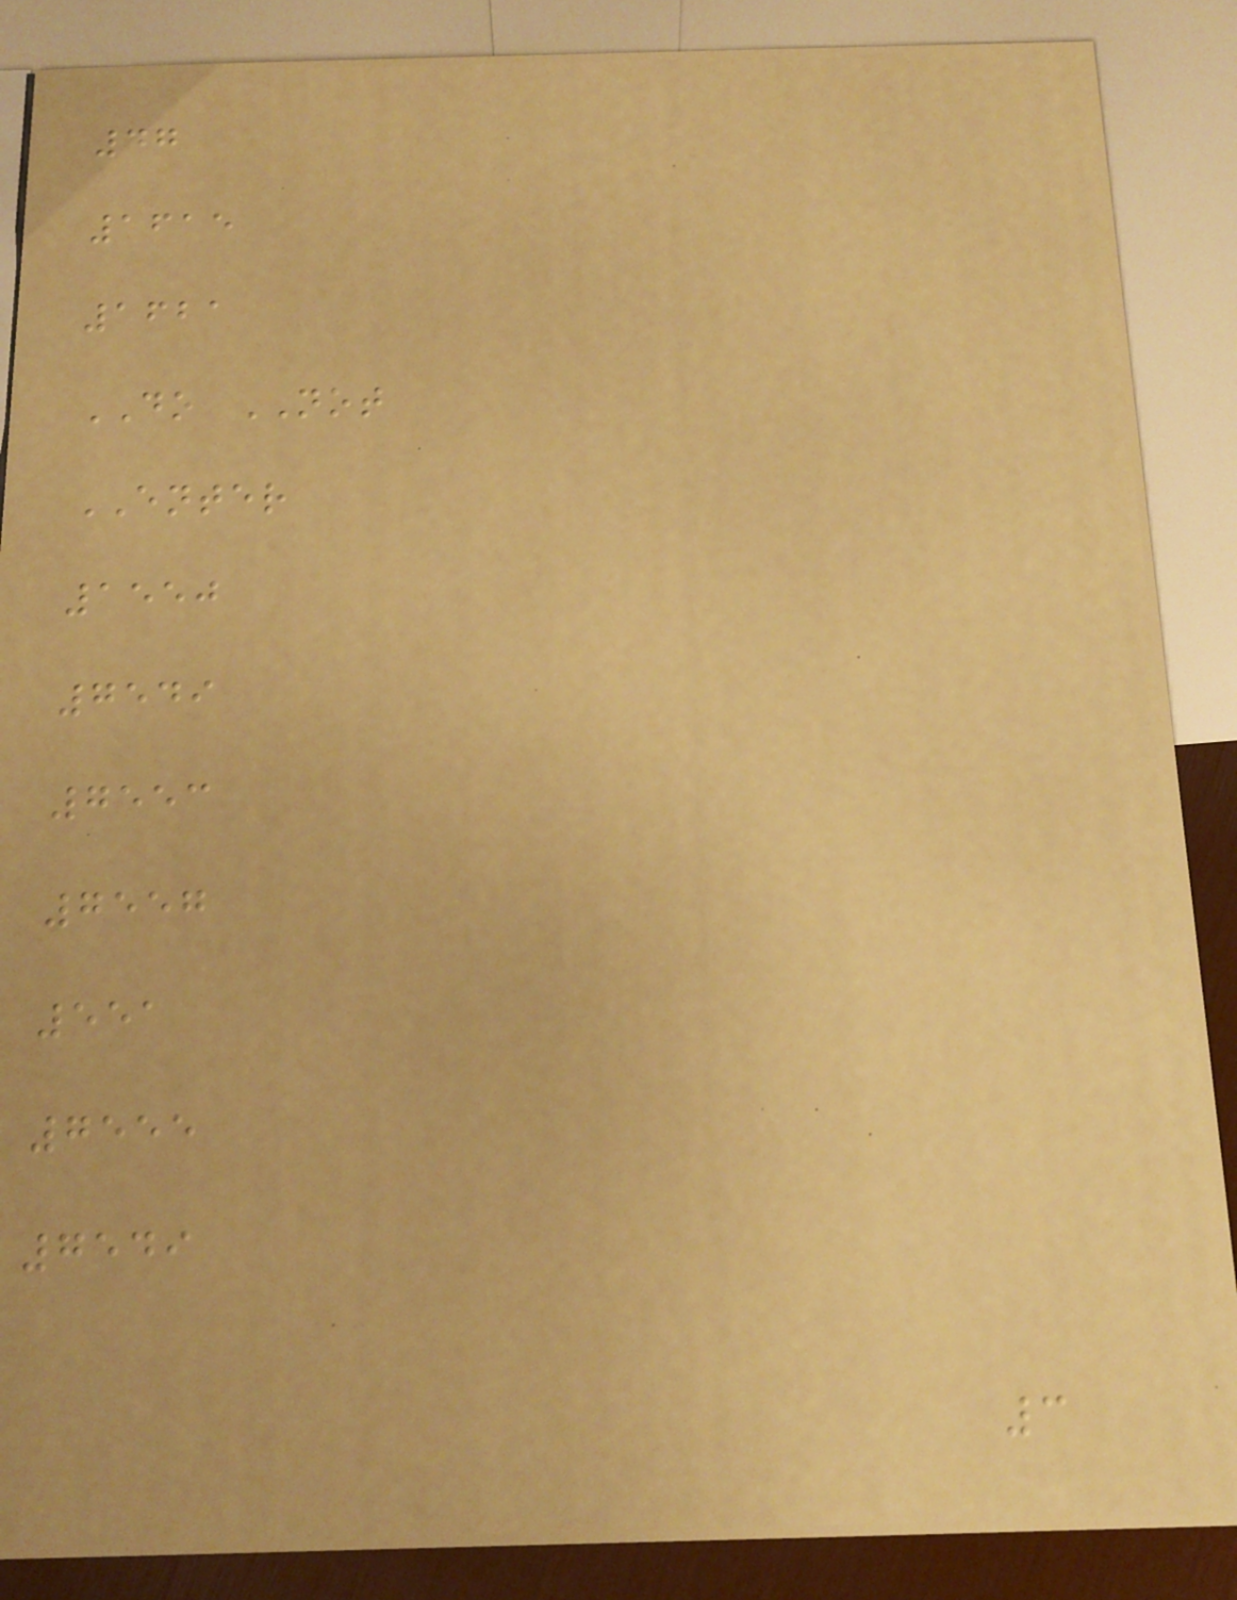47
1615
1621
DO NOT
ENTER
1550
7549
7553
7557
551
7555
7549
3
